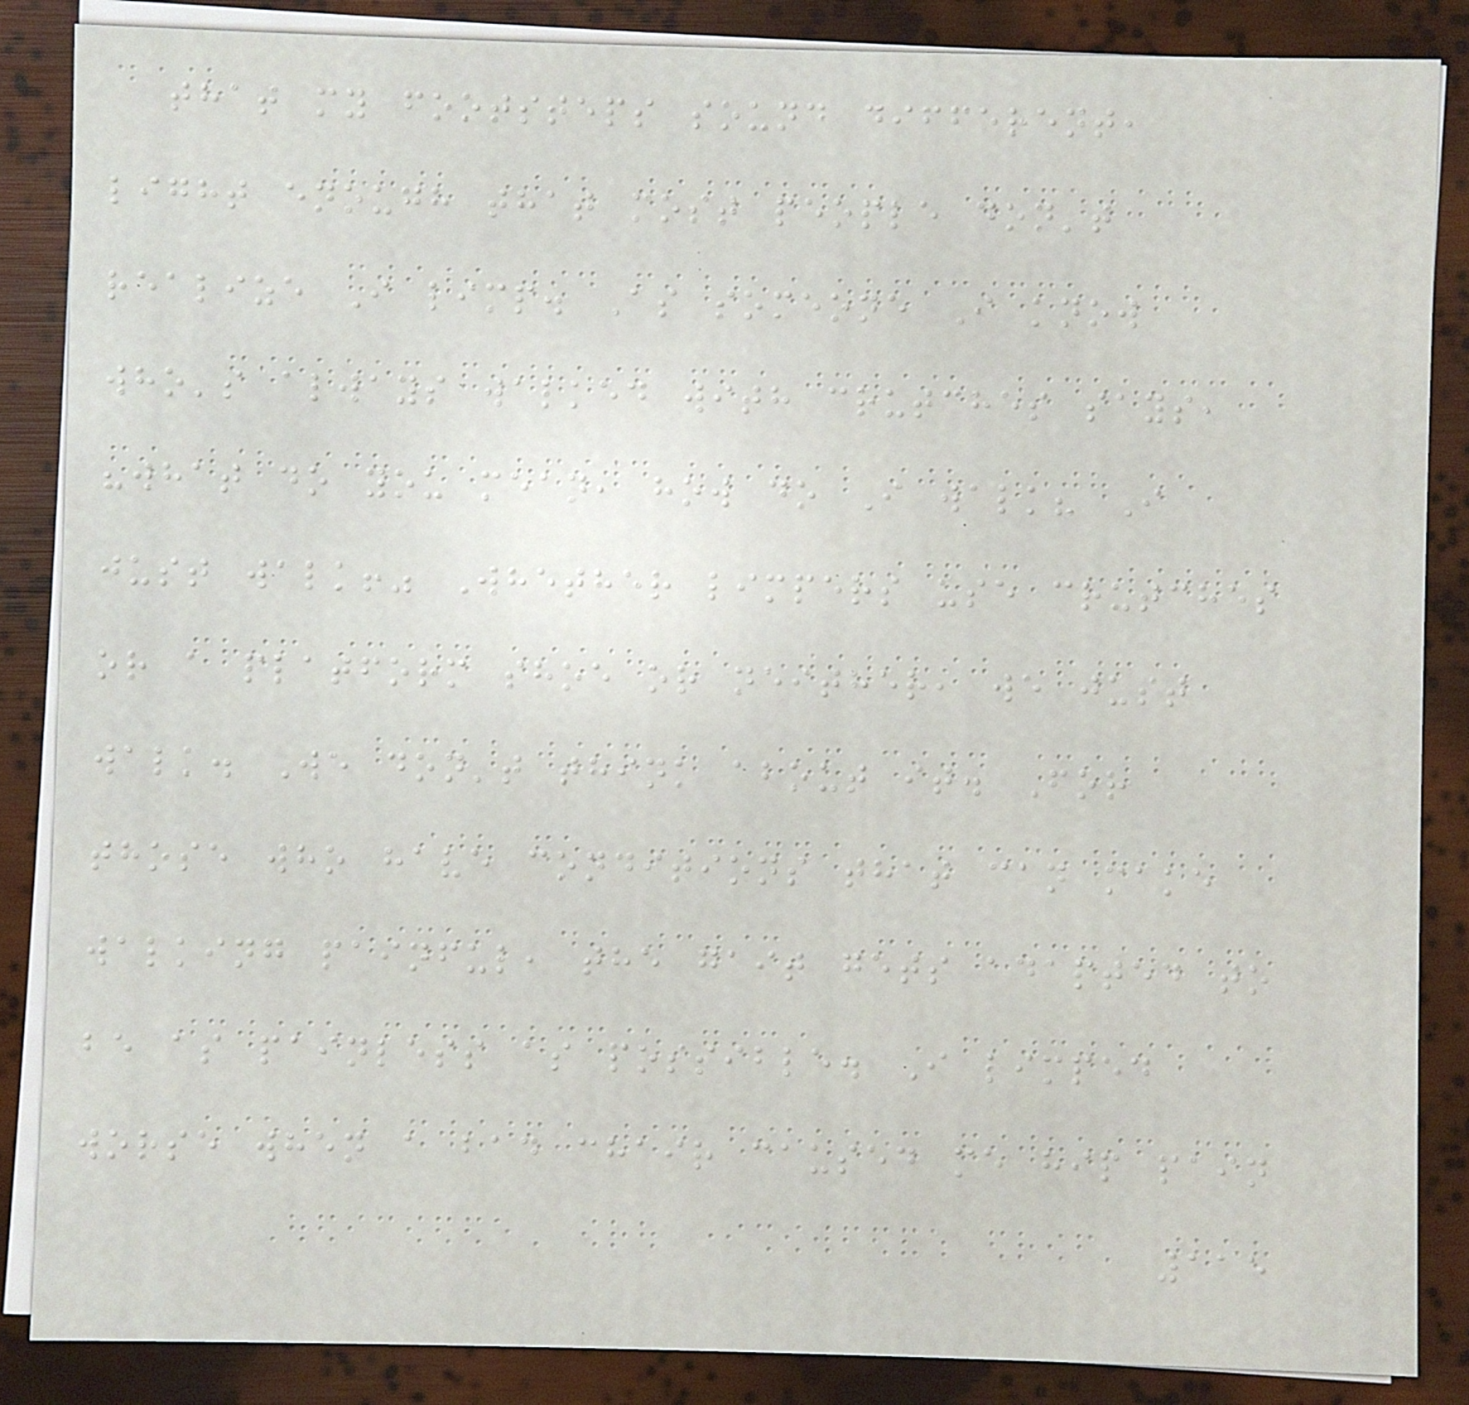that my footsteps sound different,
light enough that most people don't
realize I limp. As someone I know
who's always walked with crutches says,
"what do you mean, how do I walk? I
just walk!" Whether limpers use crutches
or a platform shoe or neither, we just
walk. We don't think about it. For
those who have conditions that can make
walking painful, the gait gets adapted to
be as painless as possible. I limped
worse when a bad chair caused me hip pain
115
